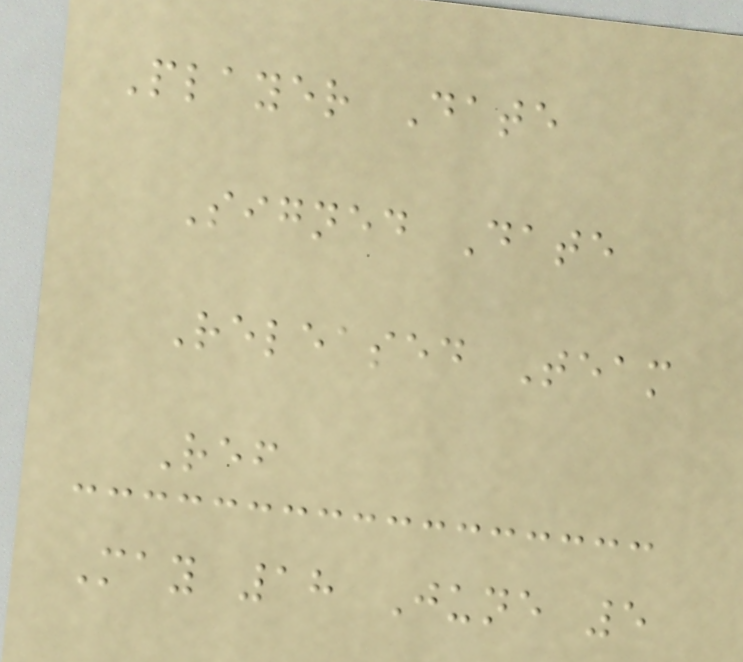Player Date
Signed Date
Released Team
Ref
May 18 June 5
